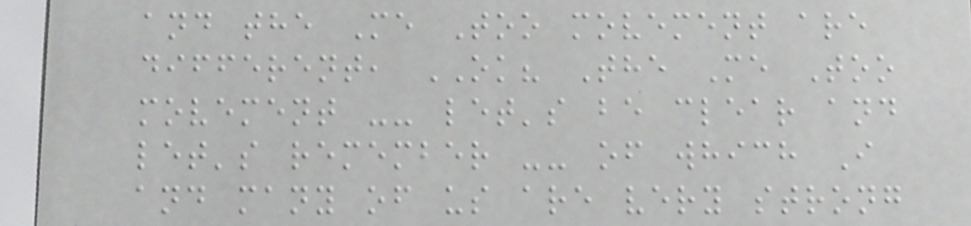and the Me Too movement are
different, OK? The Me Too
movement -- let's be clear and
let's remember -- of which I
and many of us are very strong
